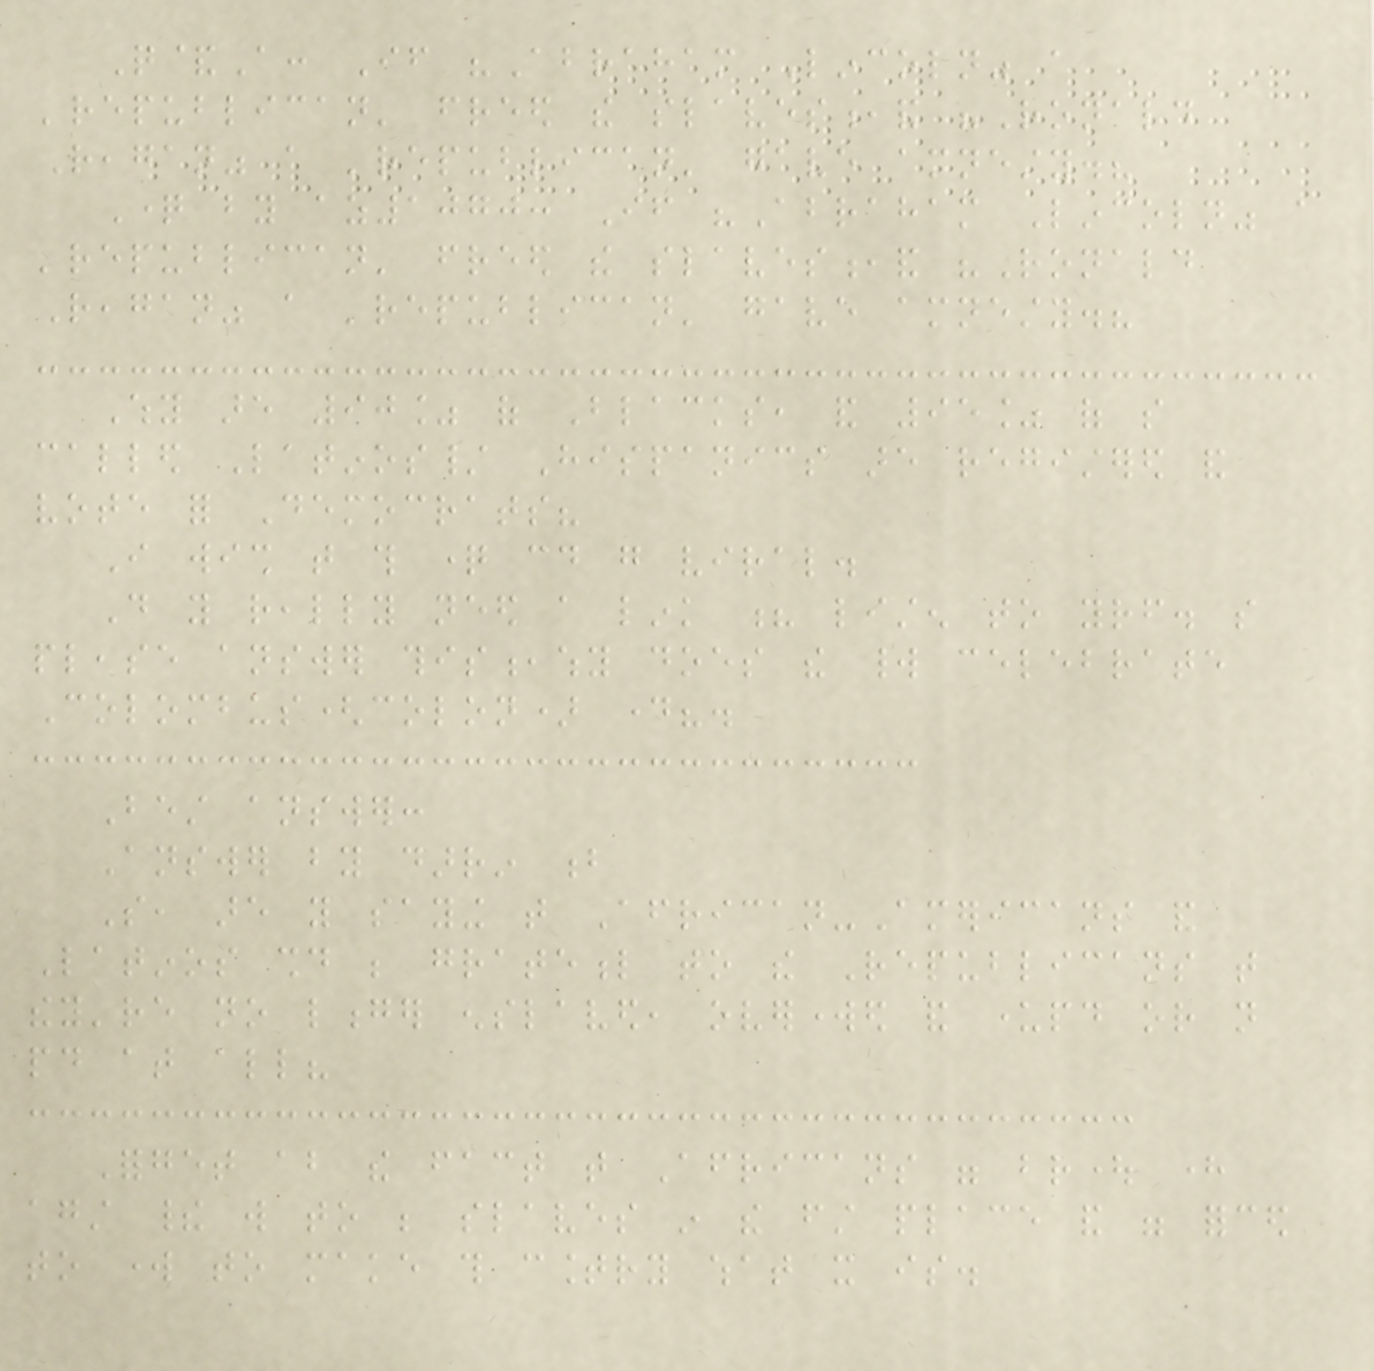Q&A: If "Abraham Lincoln" a
'republican' freed the slaves,and "Ronald
Reagan" a 'republican' gave amnesty.?
Question by az1070: If "Abraham Lincoln" a
'republican' freed the slaves,and "Ronald
Reagan" a 'republican' gave amnesty.?
Why are 90% of Blacks, and 95% of so
called Latinos/ Hispanics are registered and
vote for Democrats?
I wish that this question could go viral.
Do you really need a link ? listen to yourself. so
please answer this,why does the world celebrate
Colombus(colon) day?.
Best answer:
Answer by darrin b
So, are you saying that African-Americans and
Latinos should be grateful to the Republicans that
they're no longer enslaved, overworked and underpaid or not
paid at all?
Forget about the fact that Africans were brought here
against their will to be slaves in the first place and were forced
to work to make this country what it is.
